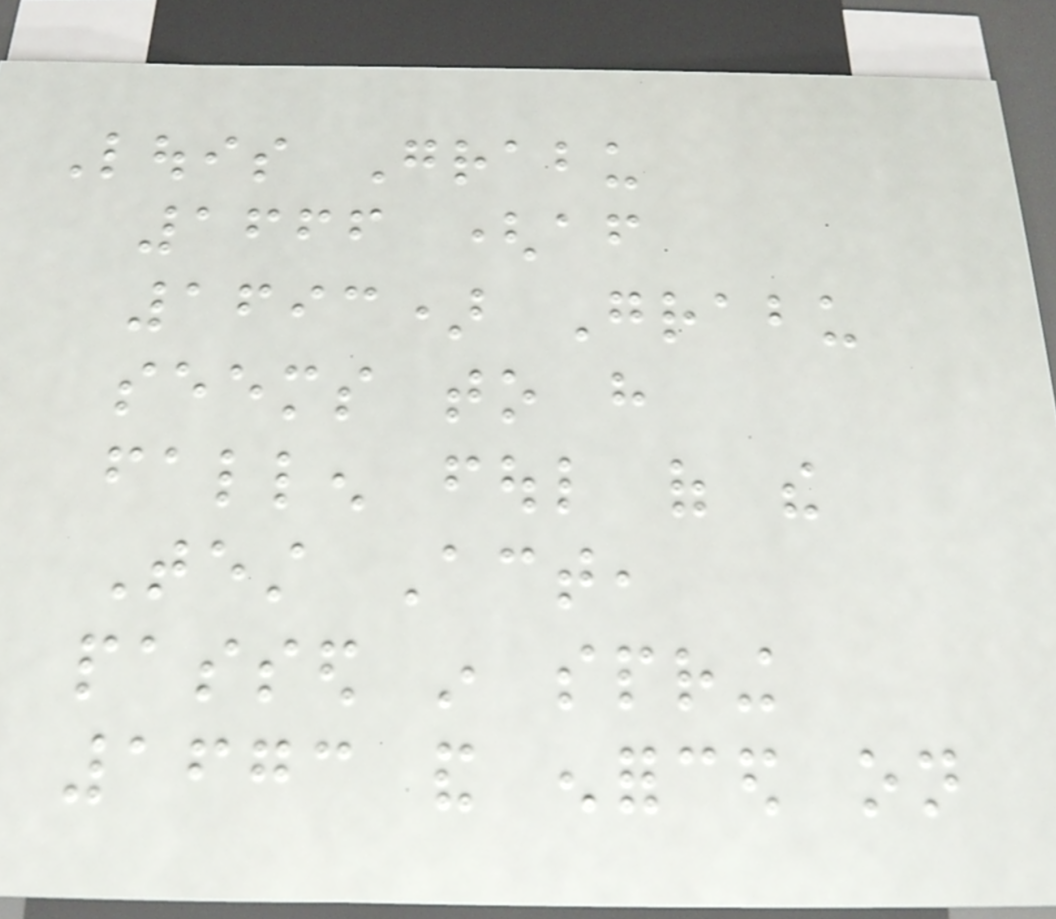Louis Grabu
1666 (after
1693) Grabu
seems to have
fallen foul of the
Test Act,
passed in spring
1673 and enforced on
